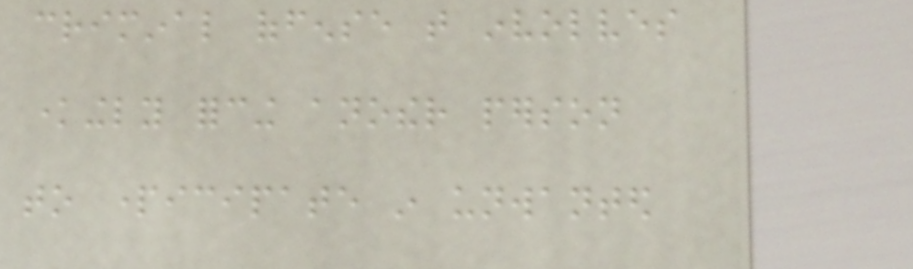criminal offense that involves
knowingly forcing another person
to participate in unwanted
